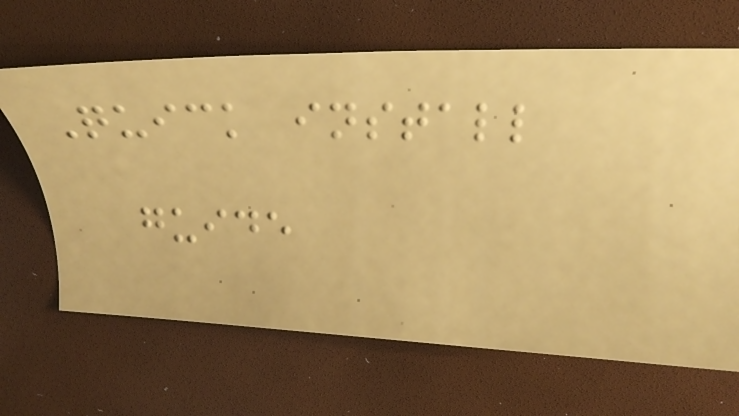Quick install
guide
